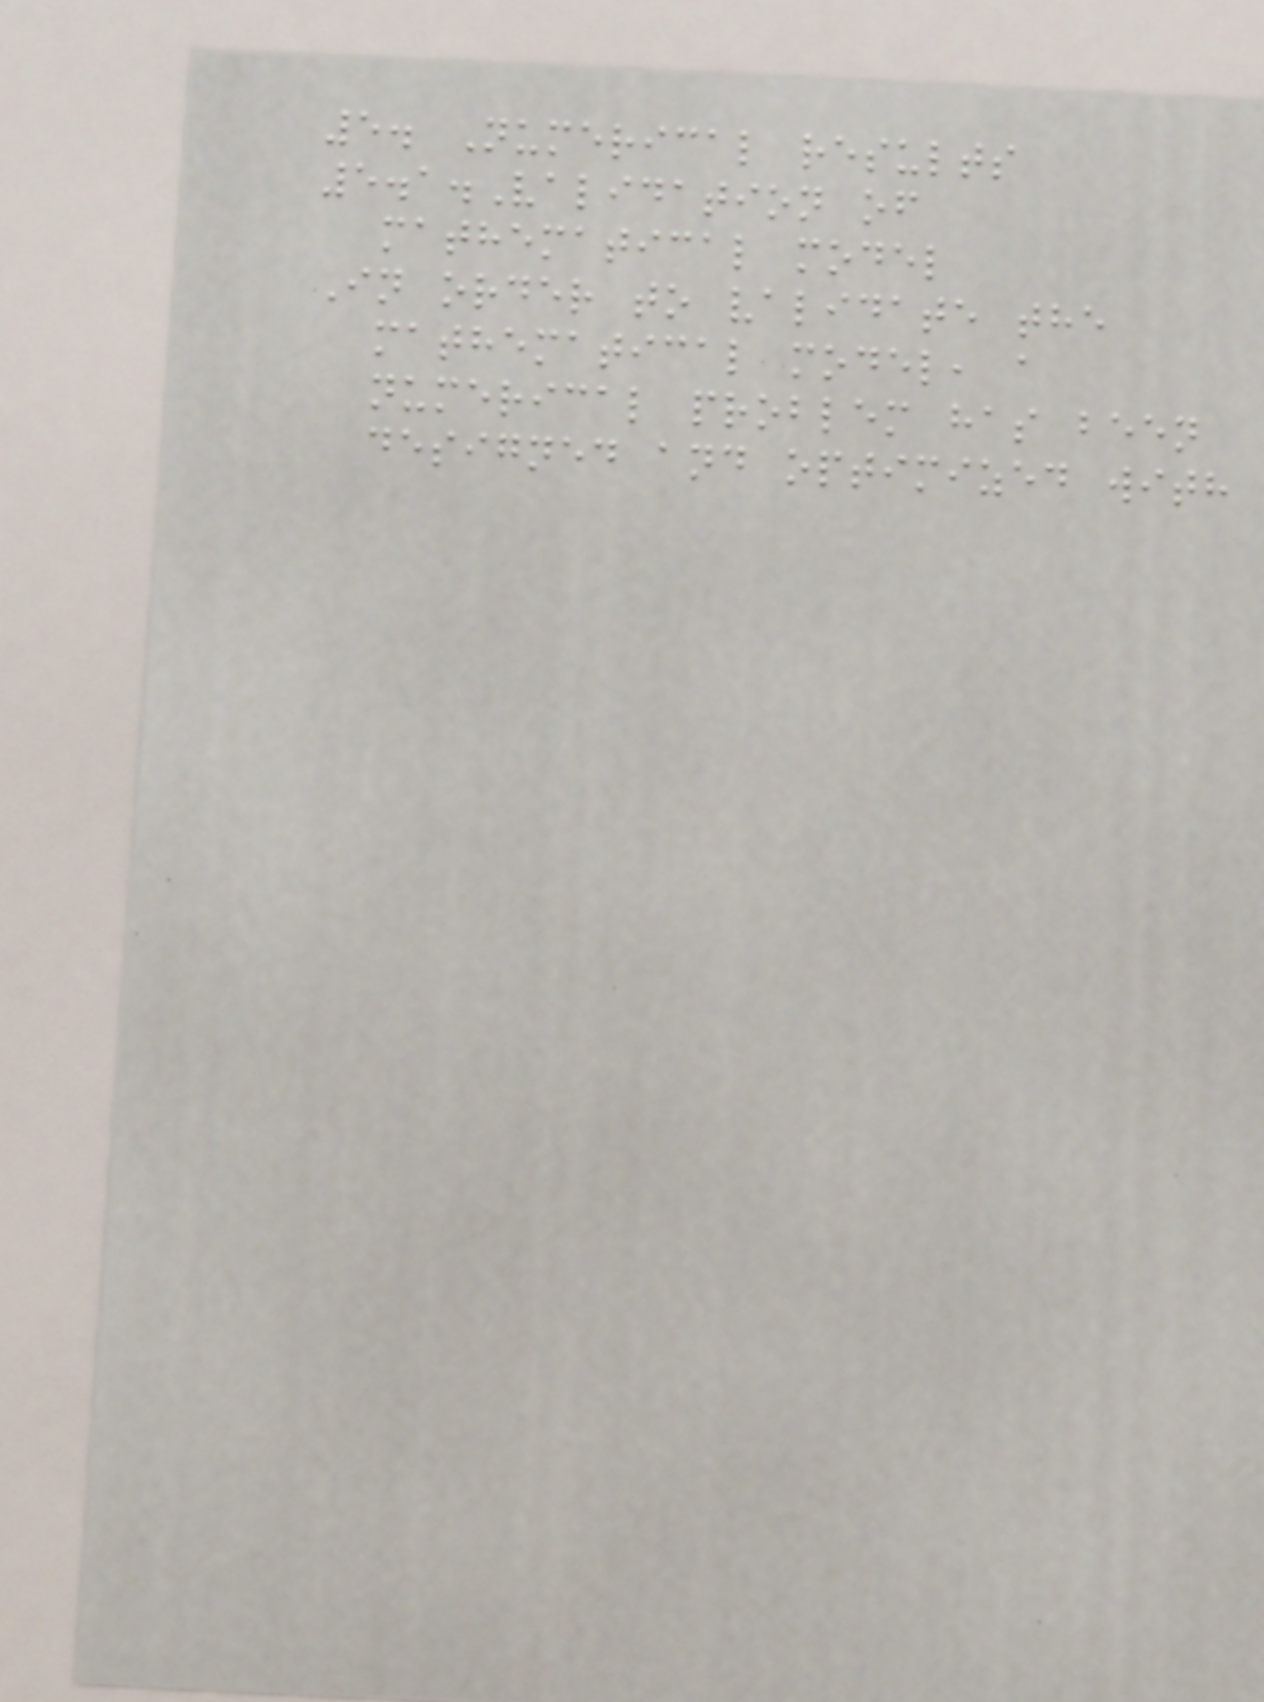5. Numerical results
5.1.Validation of
mathematical model
In order to validate the
mathematical model, a
numerical problem has been
designed and optimized with
